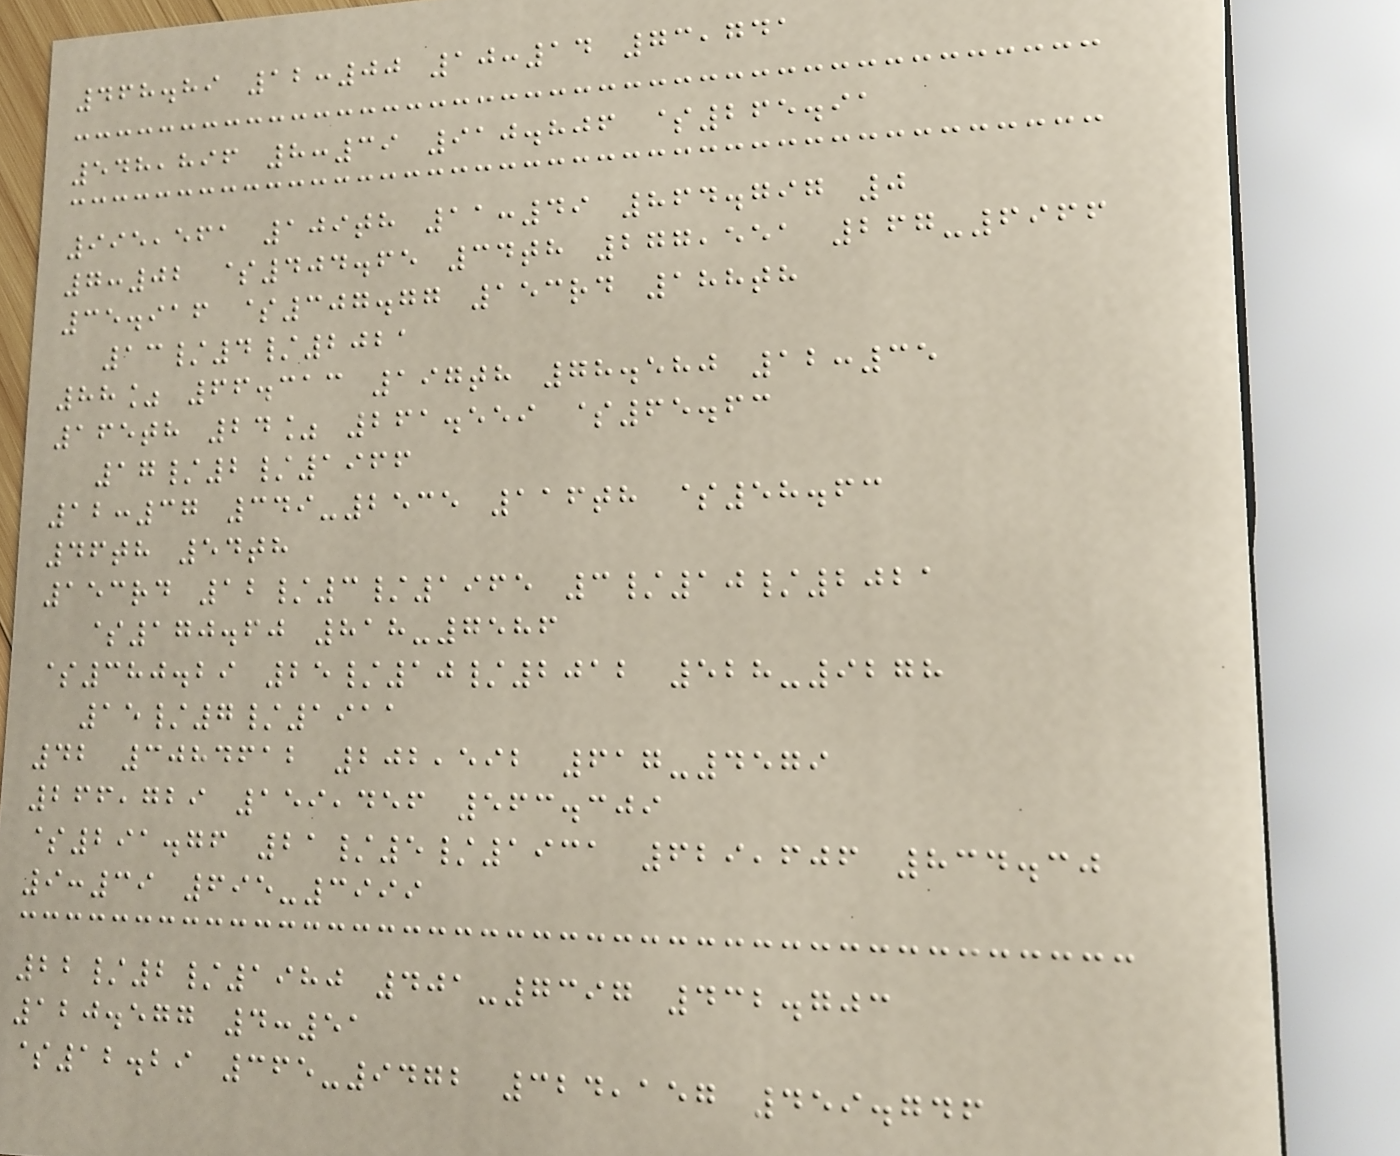468.89 12:00 10:14 73,741
548,896 8:39 910.806 $265.91
995,561 109th 11:49 864.797 0
7:02 $404.65 34th 277,551 267-6966
35.916 $307.77 153rd 188th
13/4/2021
88% 66.313 197th 78.580 12:35
165th 24% 261.559 $65.63
17/2/1966
12:37 349-2535 116th $58.63
46th 54th
153rd 12/3/1965 3/10/2021
$170.60 818-7586
$380.29 25/10/2012 528-9278
15/7/1911
42 3084612 202,592 617-4579
266,729 159,456 563.309
$291.76 21/5/1931 629,606 834.30
9:39 695-3999
22/2/1980 401-7397 432.703
120.577 4:51
$12.29 365-9472 324,157 459.746
